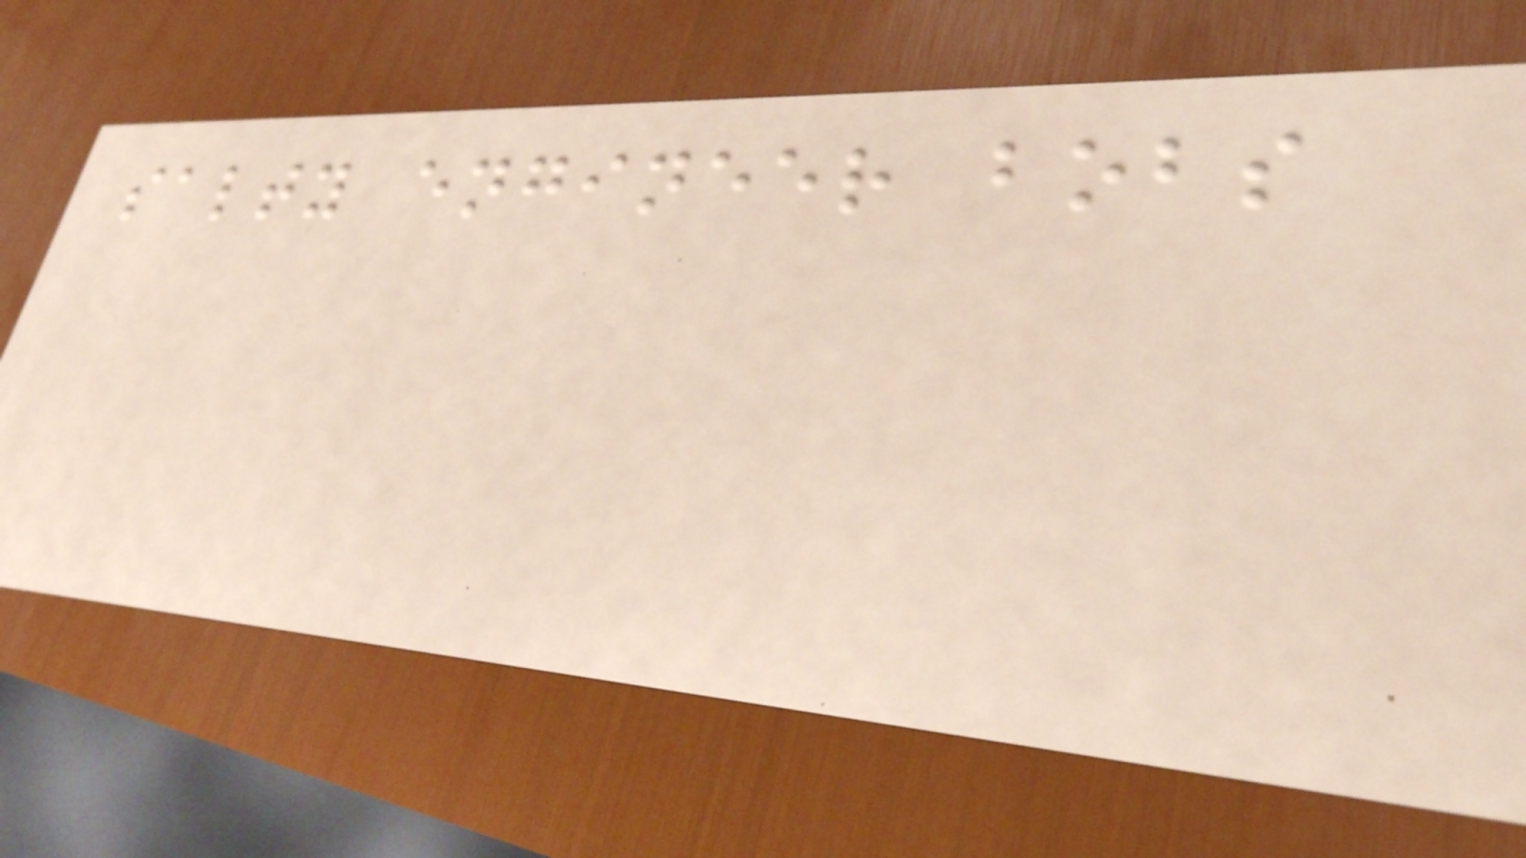salty engineer bobs
